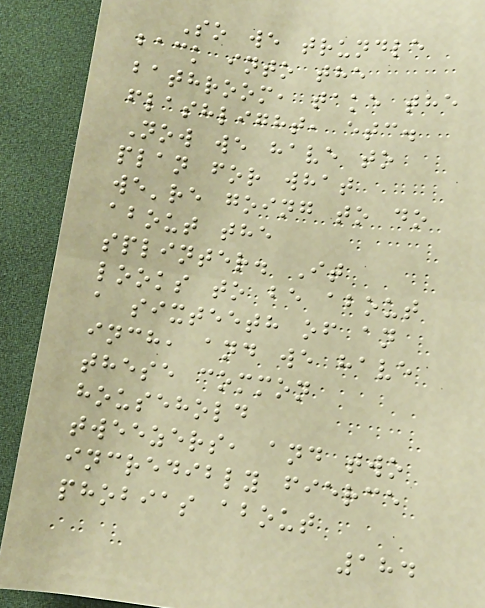So we trundle
back into the
bathroom, take the
flashlight, etc.
Now we have to
plan for what
we're going to do
about the
splinter. It
looks to be about
a sixteeth of an
inch, and we have
these common
household
tweezers, and two
incredibly fierce
phobias about
184
